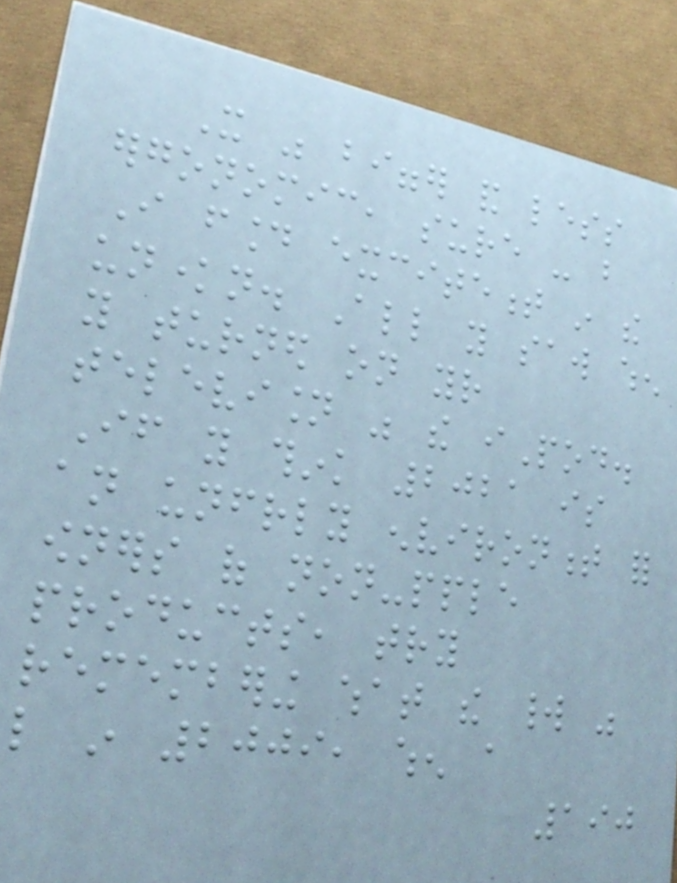It was bigger and less
ergonomic, sure - but
I found excitement in the
unknown. All you saw when
you turned on your
television was the iPod.
If you think 2021 is
an unfriendly environment for
owners of non-pple
products, try
remembering what the world was
like in 2009, when a
190
